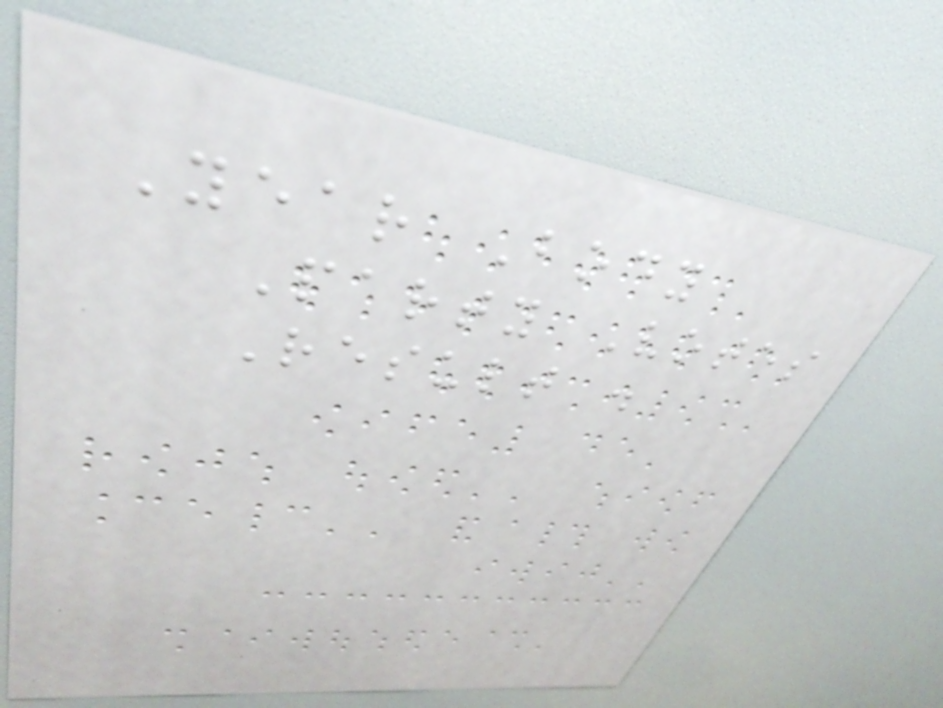Year Body
Party Votes
Result .
